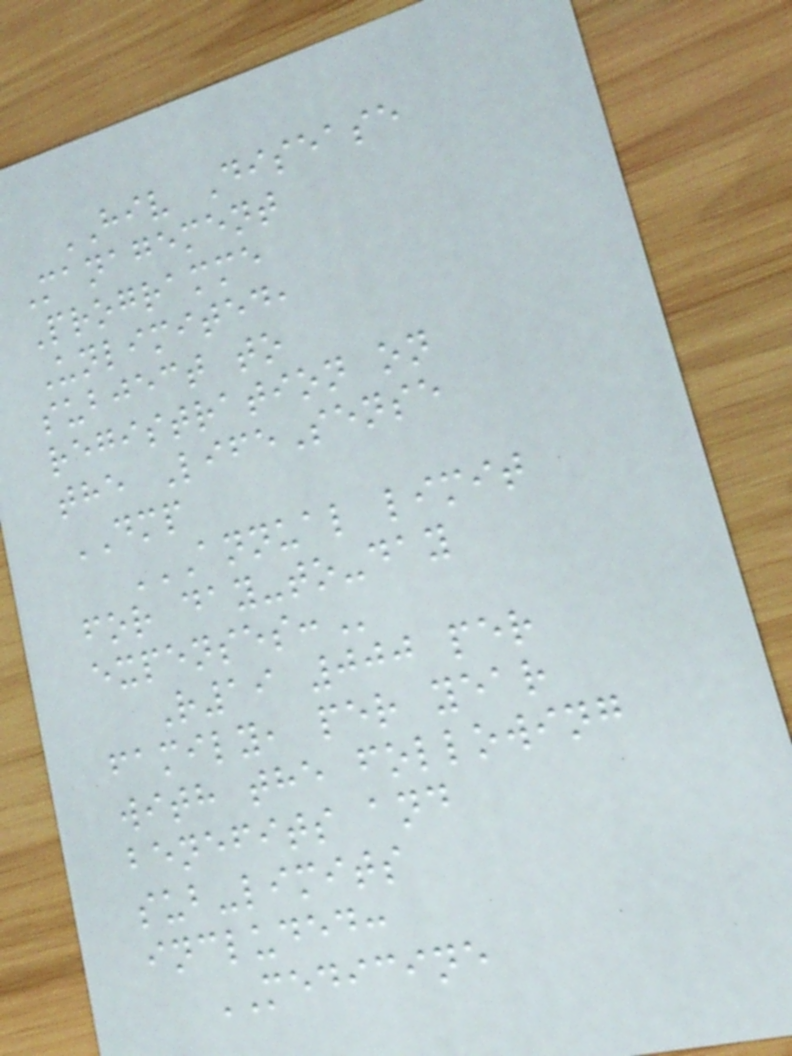HIV Disease
Management
Programme
Unlimited,
subject to
registration on
the LifeSense
DMP
ANNUAL LIMIT
FOR DAY-TO-DAY
EXPENSES:
R19 000 per
family, per year
with the following
benefits and
sub-limits
included:
MEDICINE
